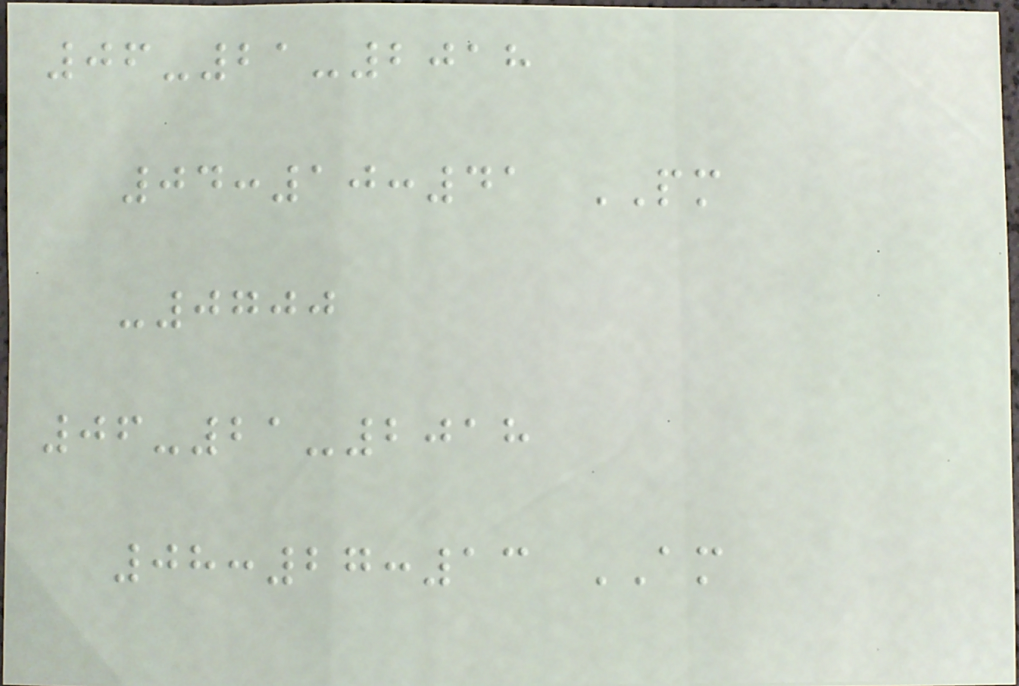06-21-2018
04:10:41 PM
-0700
06-21-2018
08:27:13 AM
